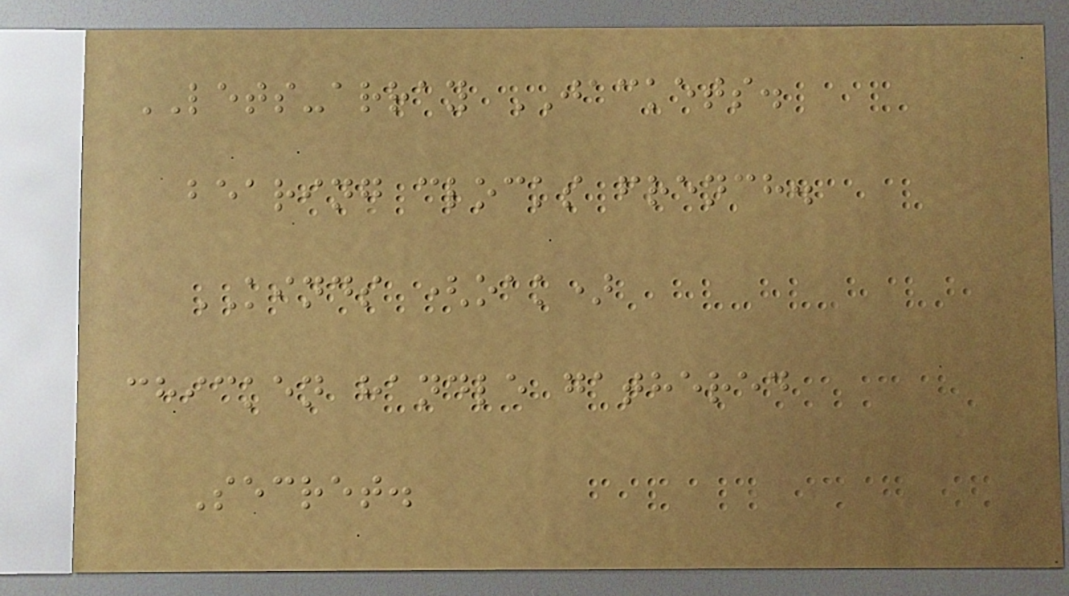LETS-array JACKETS.
bearing clocks french.
KINDS (oak)
chicken handle gathered
Secret.
